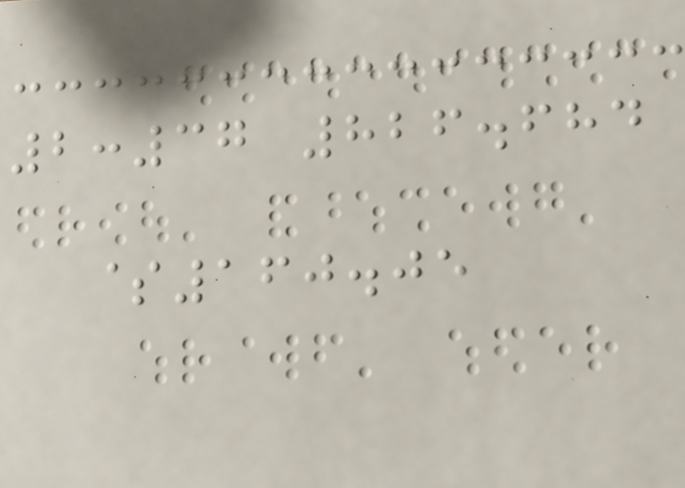2:37 826.684
$160.05
